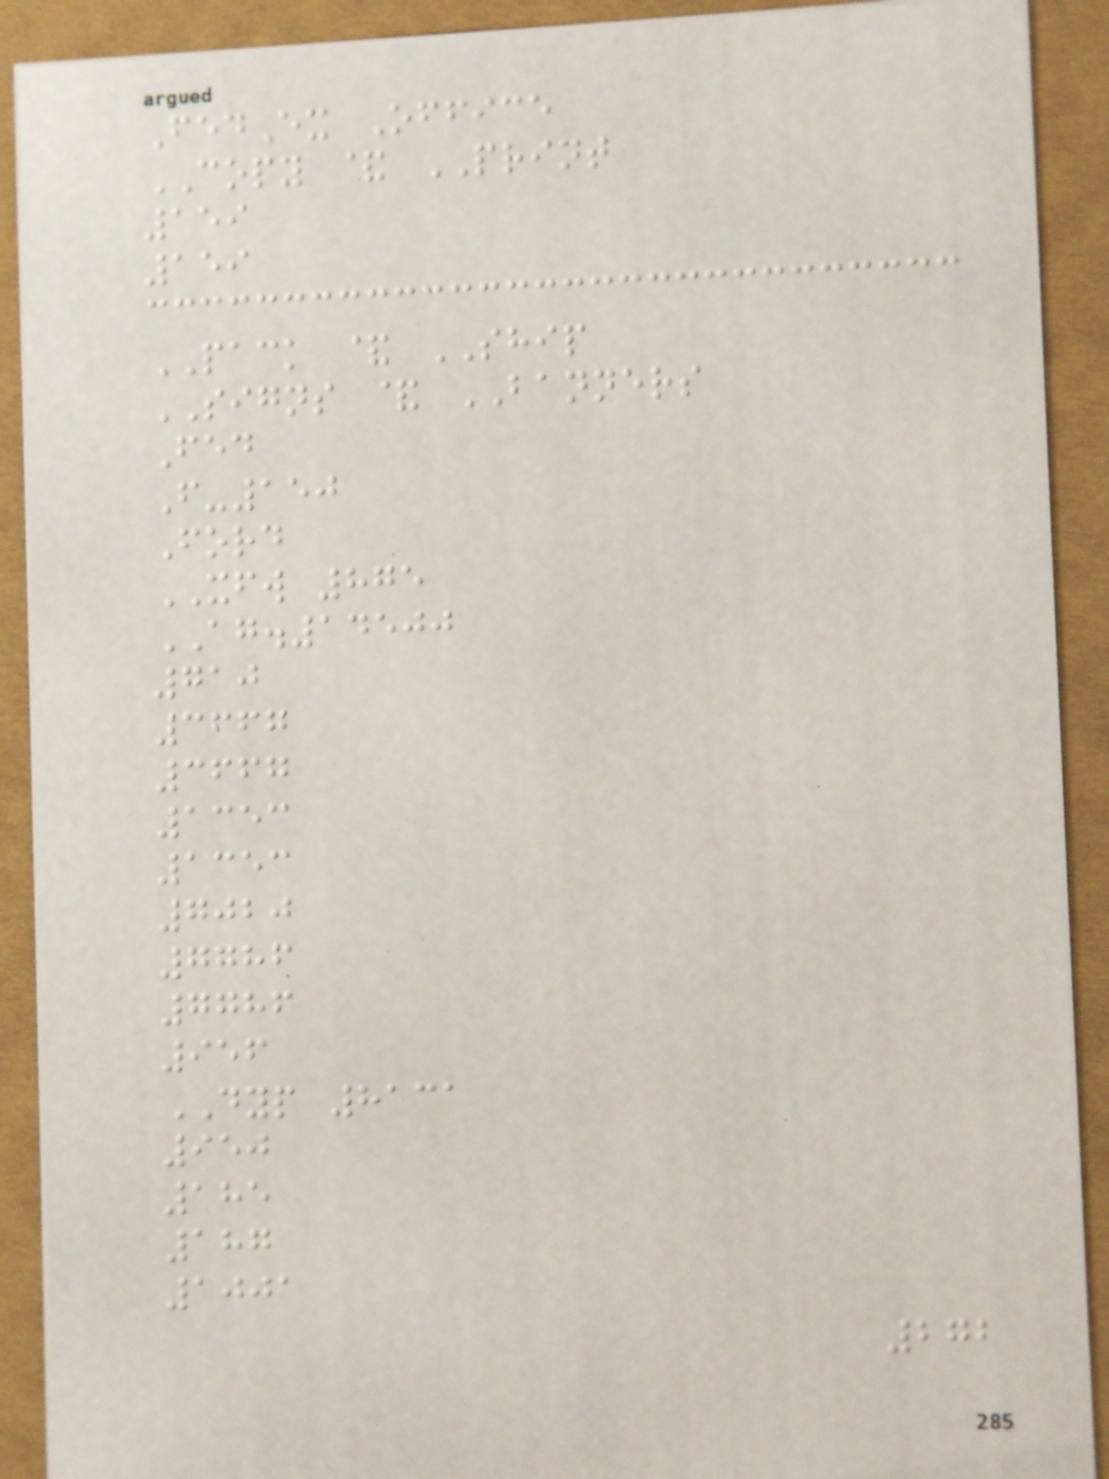FedEx Office
COPY & PRINT
159
159
PACK & SHIP
SIGNS & BANNERS
Fed
F-150
Ford
XFW 875
AG.14500
710
3667
3667
1353
1353
7020
7786
7786
956
DYP 8131
950
185
187
1001
272
